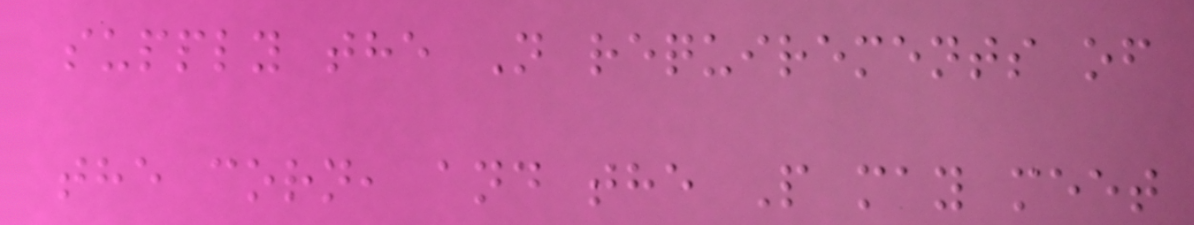supply the N requirements of
the corn, and the P may meet
